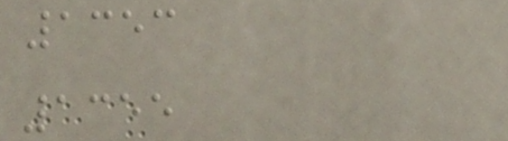1353
1355
